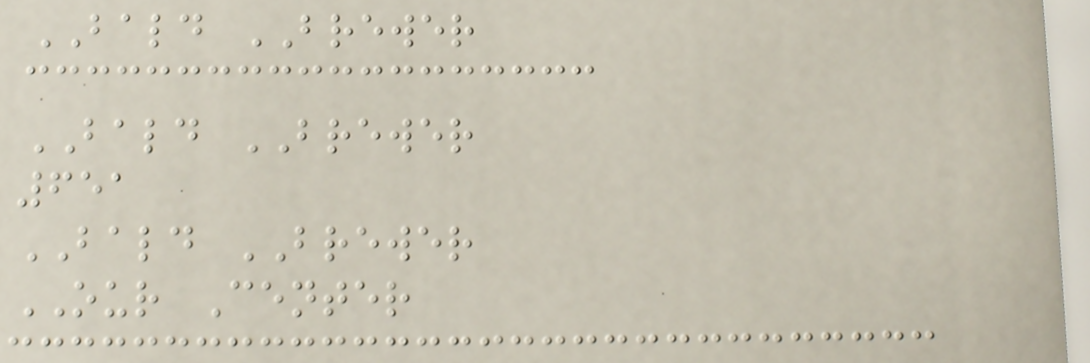BALD BREWER
BALD BREWER
651
BALD BREWER
OUR Center
